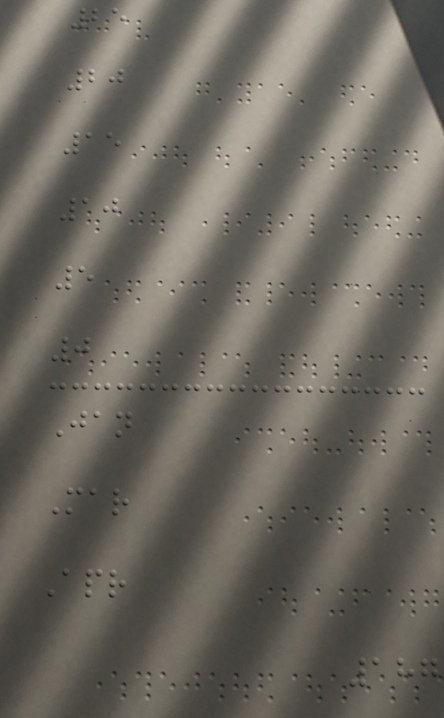25
20
15
10
5
0
Jan
Mar
Apr
187
